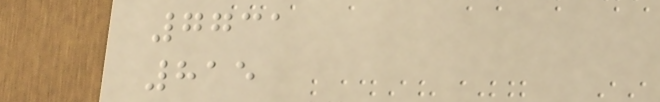7731
815
